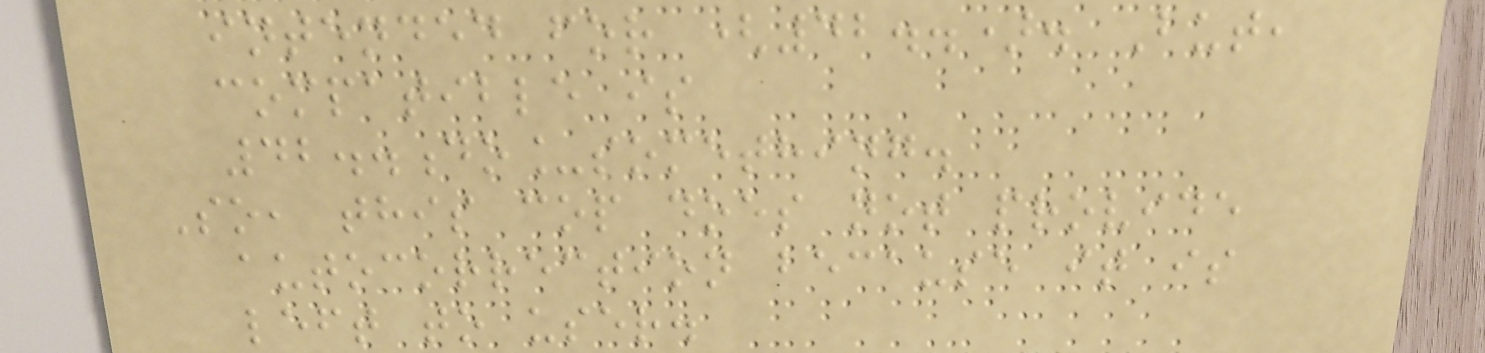intended for (42..). But,
compatible is
42..do_something.
So, this cop does not provide
autocorrection because it is
left to user.
